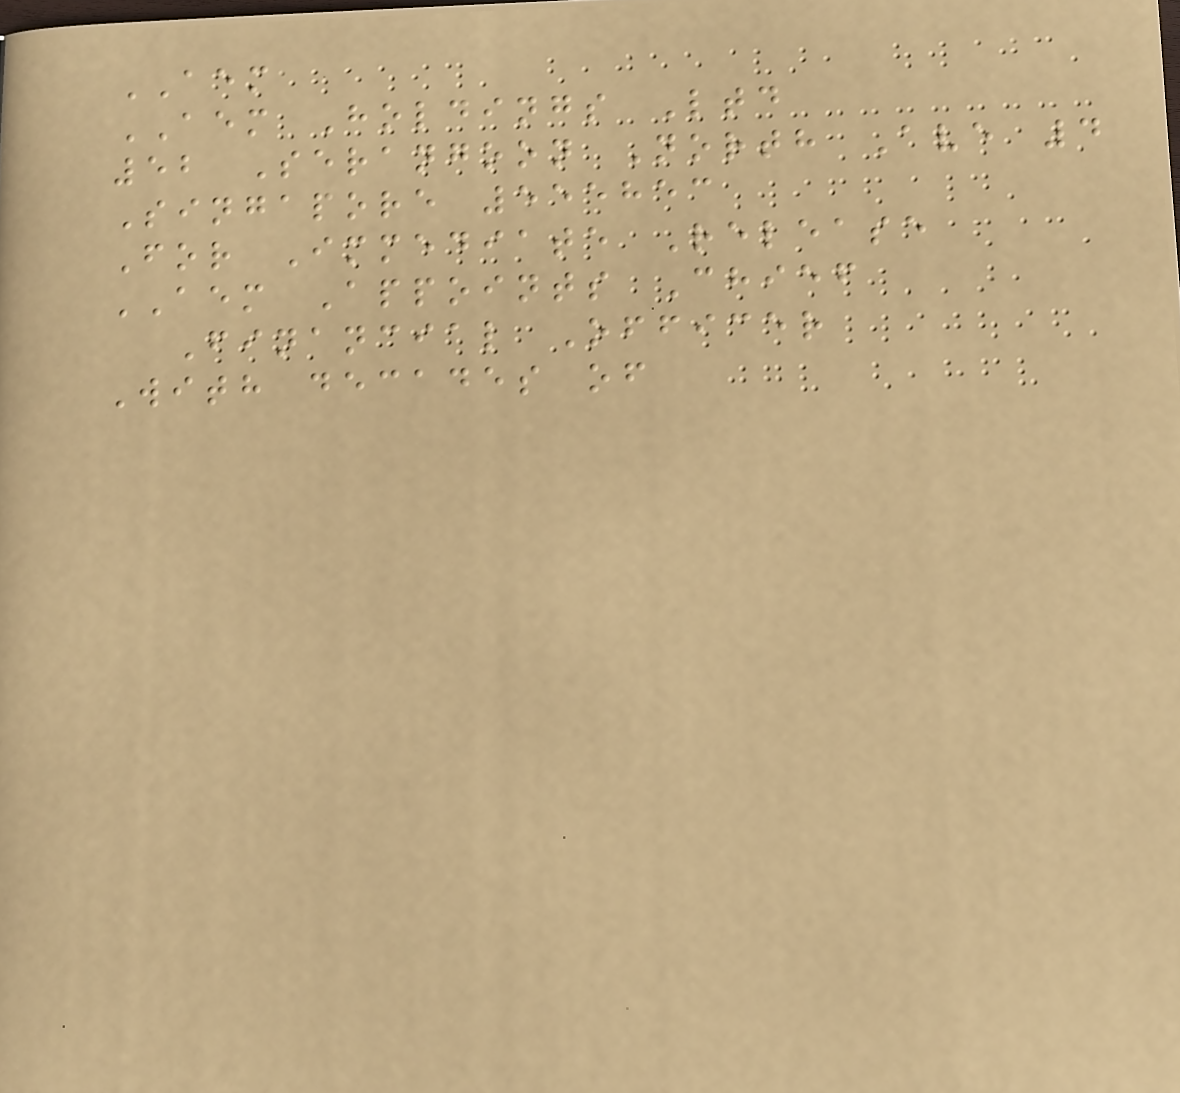AEM
AEM Holdings Ltd
52 Serangoon North Ave 4
Singapore 555853
For Immediate Release
AEM Appoints Chief
Financial Officer
With decades of
